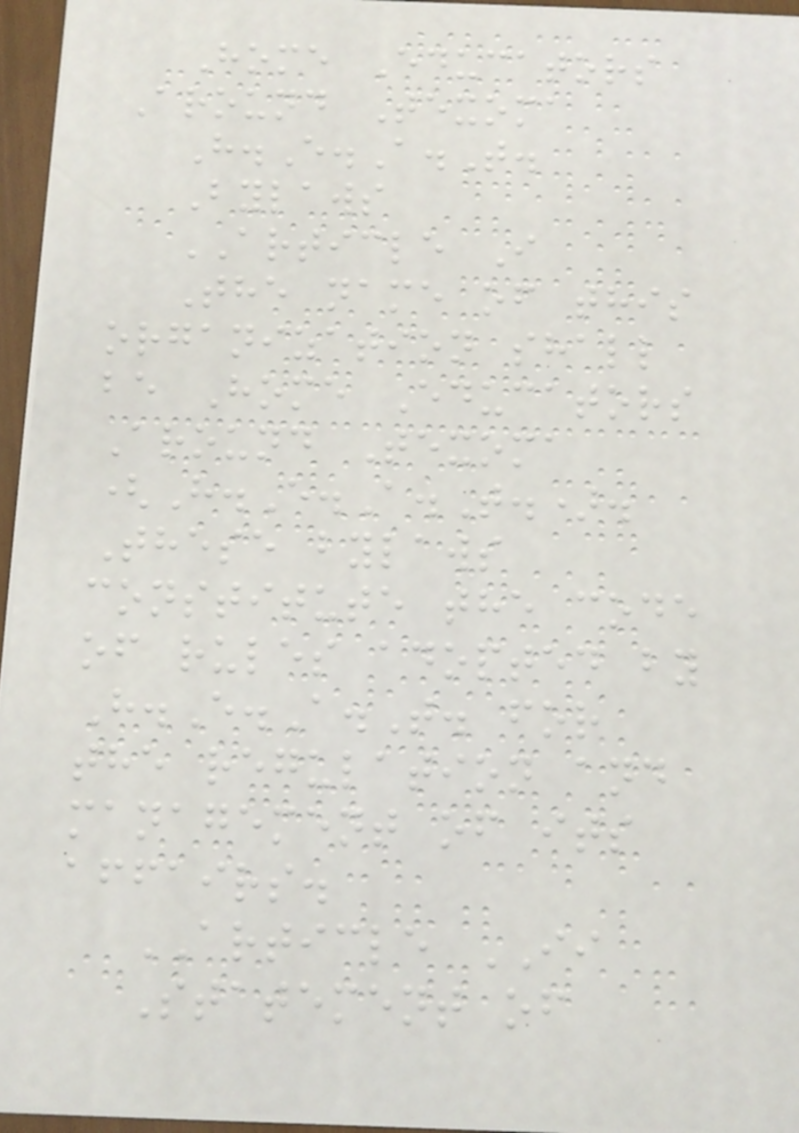Home Educators
Around Texoma
H.E.A.T.
Bylaws
ARTICLE I
The name of this
organization shall
be Home Educators
Around Texoma
(H.E.A.T.).
These bylaws
constitute the code
of rules adopted by
H.E.A.T. for
the regulation and
management of its
affairs.
ARTICLE II
Statement of
